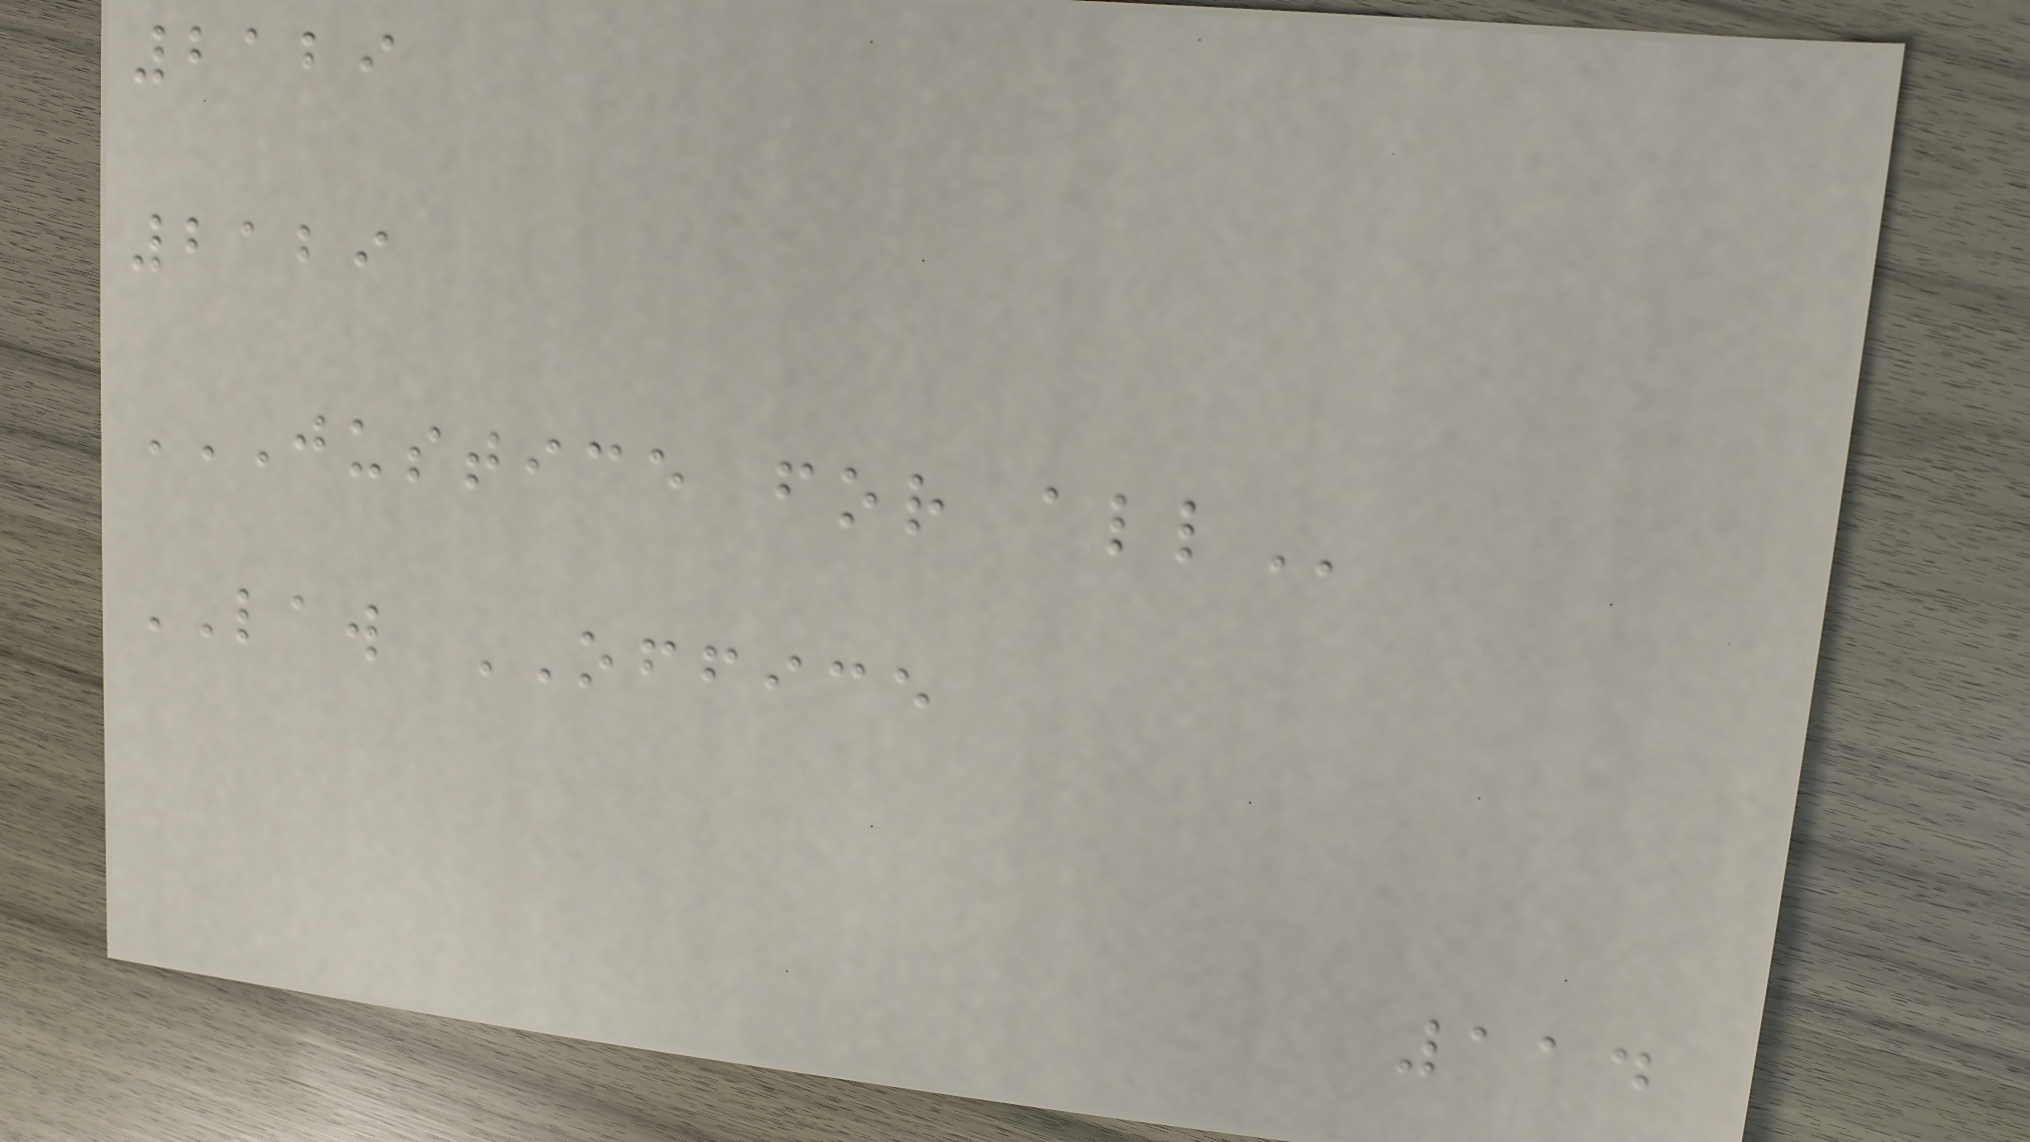2129
2129
JUSTICE FOR ALL
LAW OFFICE
114
